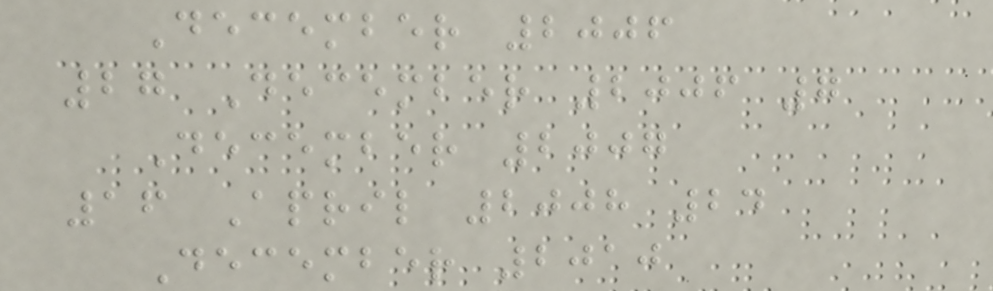December 2006
27 December 2006 7
December 2007
16 April 2008 24
December 2010
